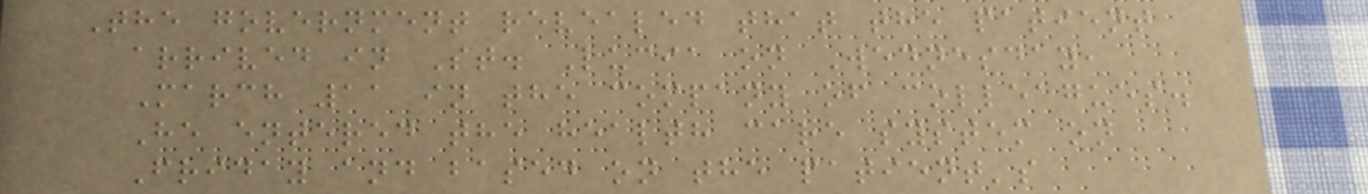The government revealed that the patient
arrived in St. Lucia on Wednesday,
March 11 in the company of colleagues.
He entered the health care system on
Friday and based on the patient's
